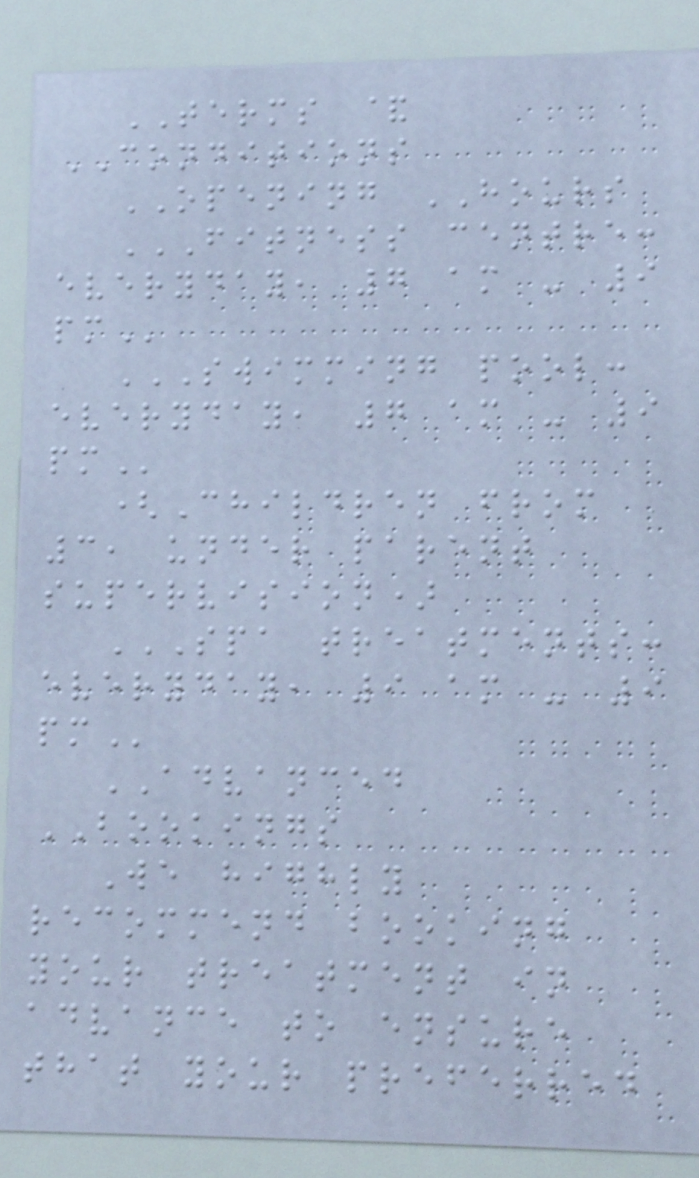TERMS &
CONDITIONS
OPENING HOURS
FITNESS CENTRE:
EVERYDAY, 7 AM - 9
PM
SWIMMING POOL:
EVERYDAY, 7 AM - 9
PM
(Children from
3, under parent
supervision)
SPA TREATMENTS:
EVERYDAY, 9 AM - 9
PM
ADVANCED
BOOKINGS
We highly
recommend booking
your treatment in
advance to ensure
that your preferred
